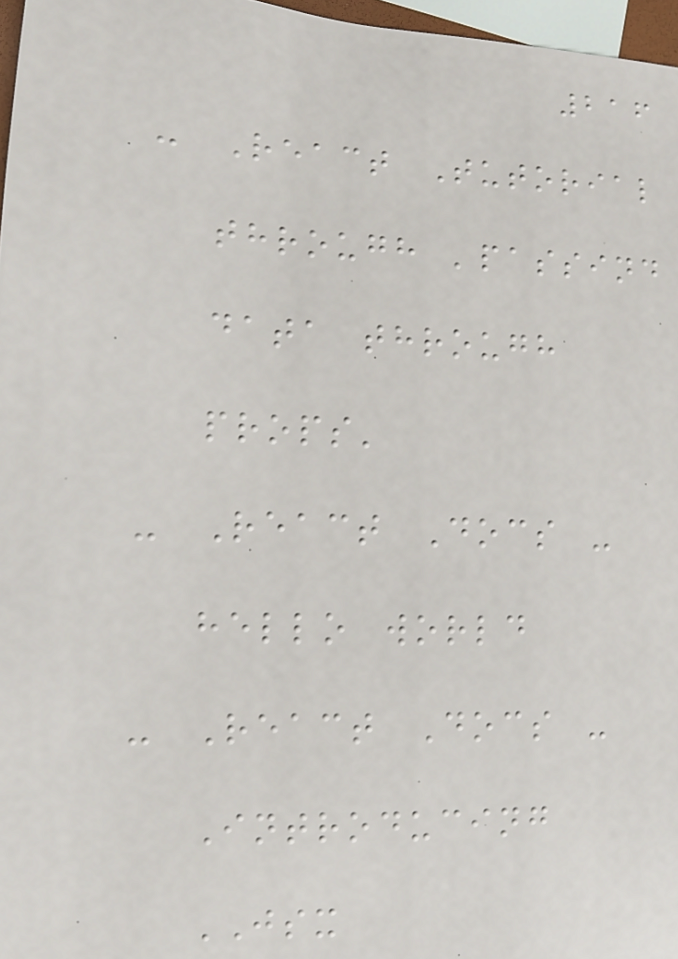216
- React Tutorial
through 'passind
data through
props'
- React Docs -
hello world
- React Docs -
Introducing
JSX
